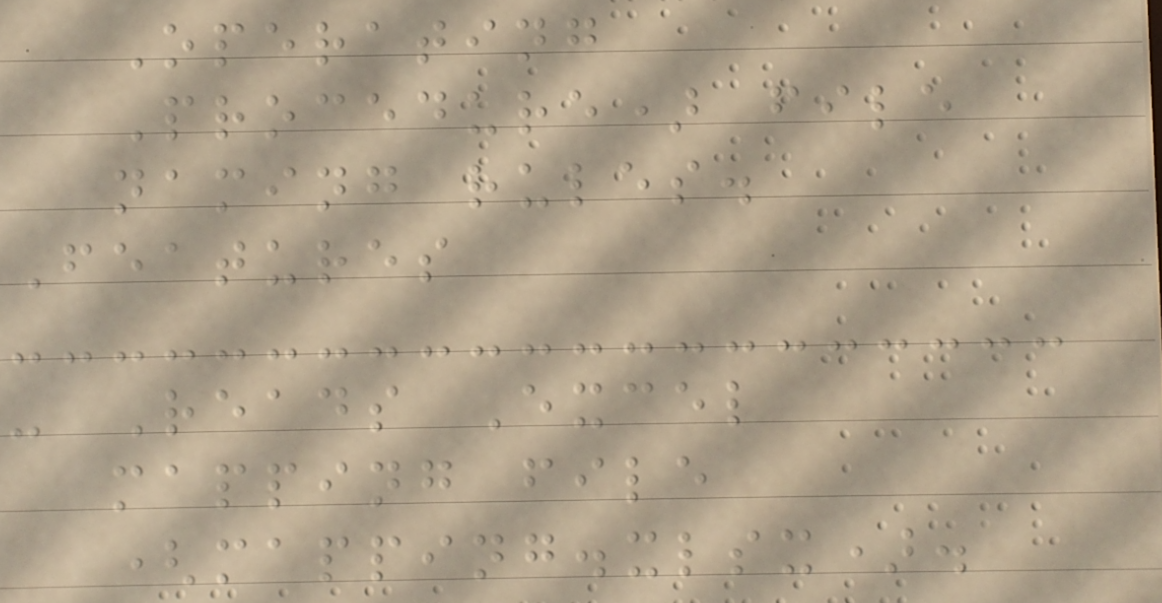Operating
Procedure) file
naming rules.
Features
- Reads Excel
mapping file
(mapping.xlsx).
